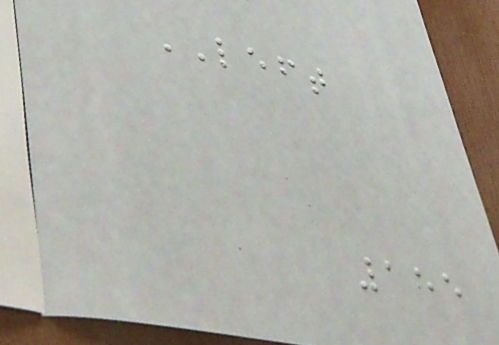LEFT
155
